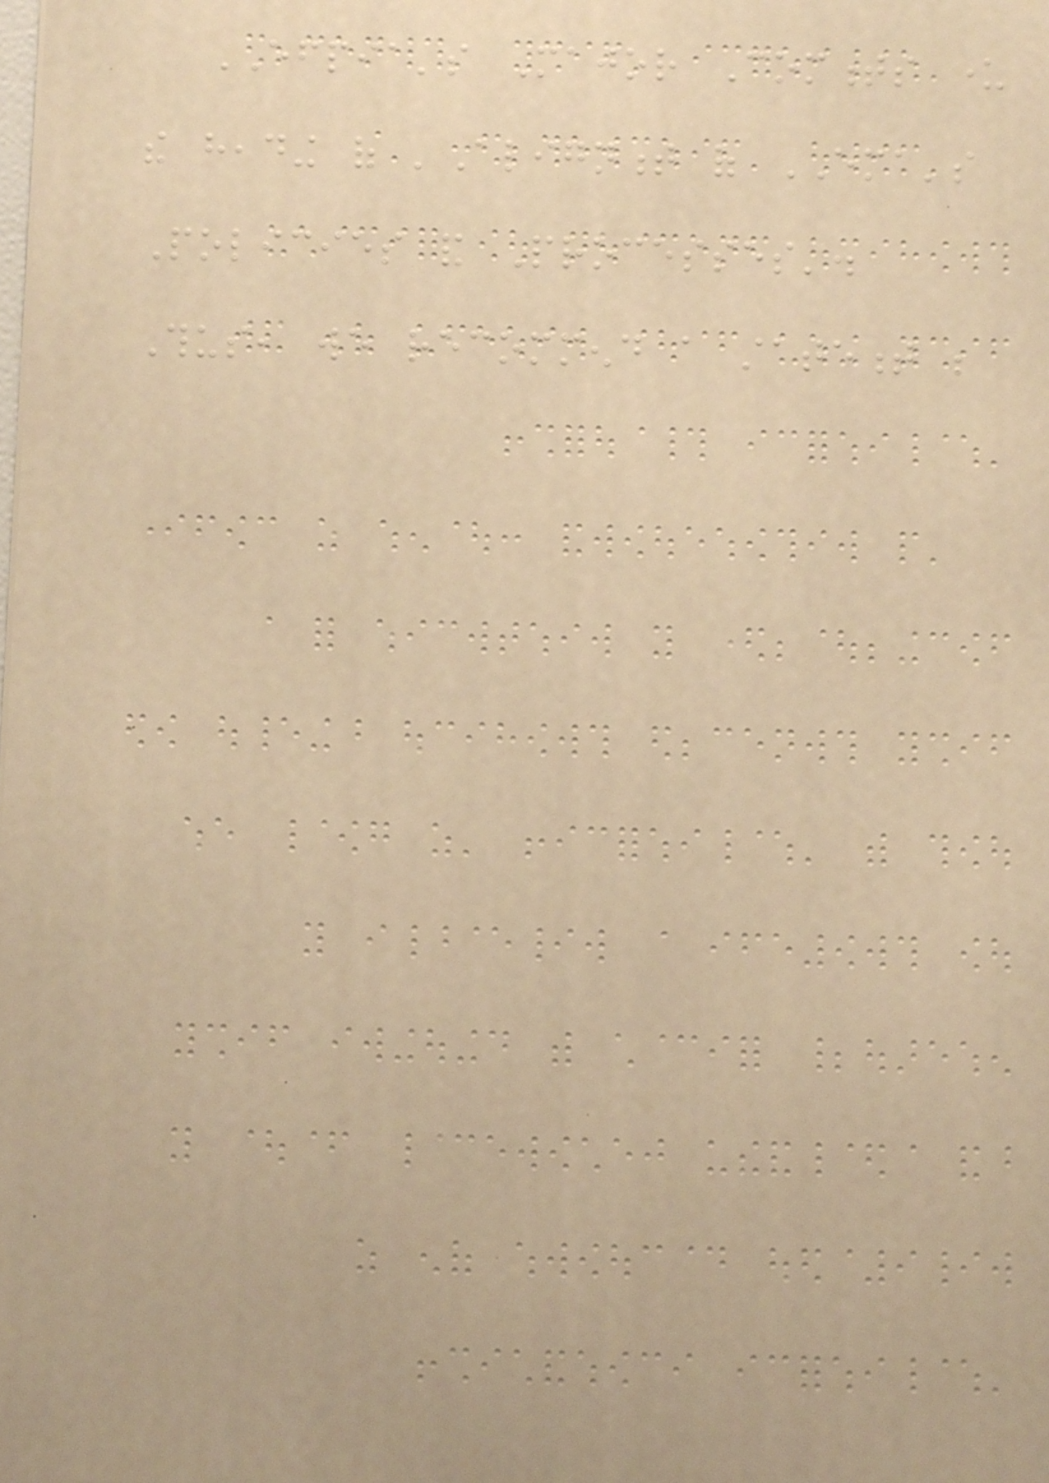EFPIA's Major Comments under
the heading of 'Alignment of EMA's
Policies and Processes'.
Thus, we recommend a statement be
